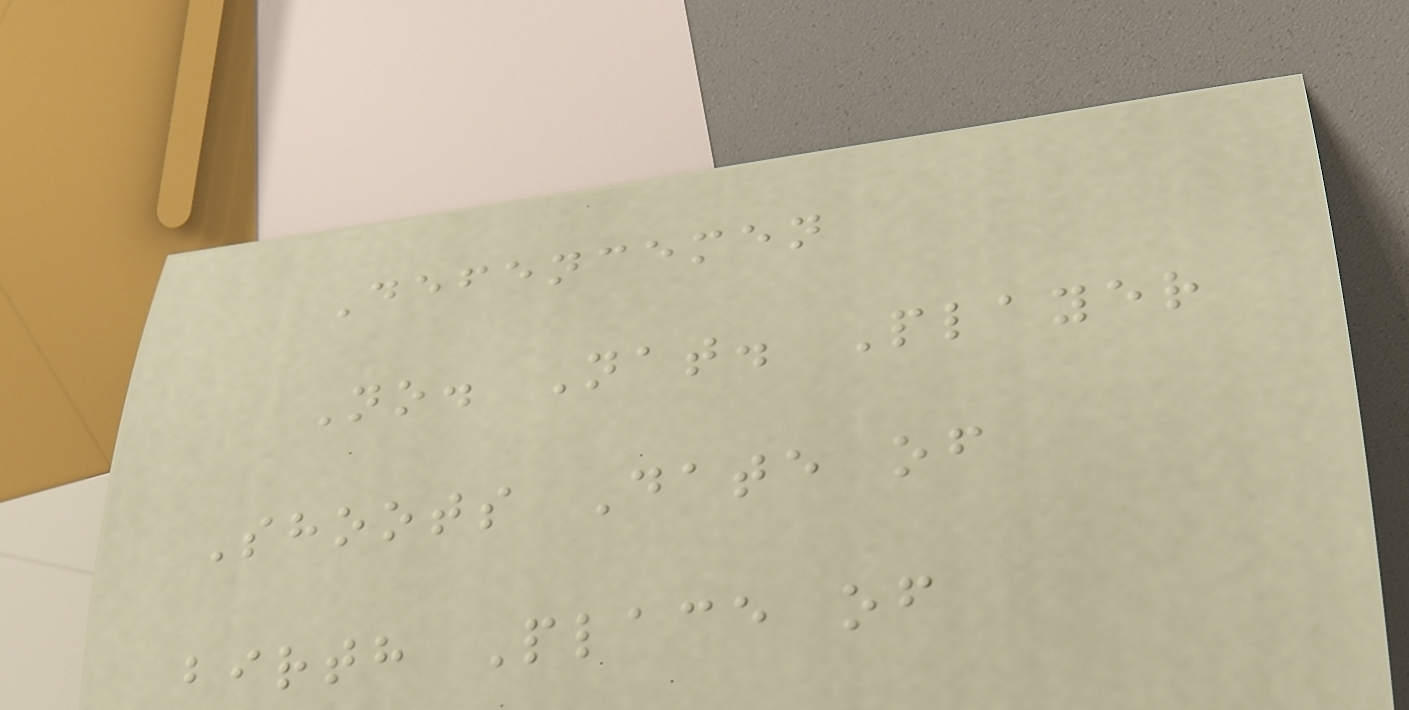Defencemen
No. Nat. Player
Shoots Date of
birth Place of
